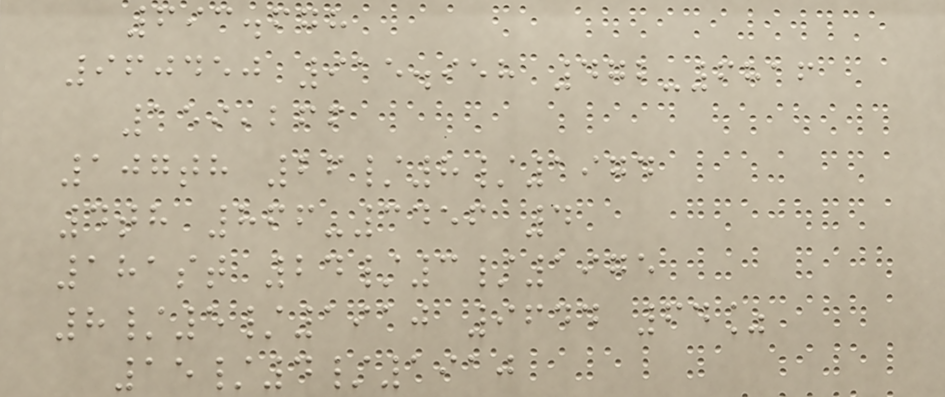693.678
960450 915.958 472-6816
159,266
107th 26/8/1974
4th 866-3456 4
181st 24/3/1975
8/5/1910 9644 64%
15/4/1910
